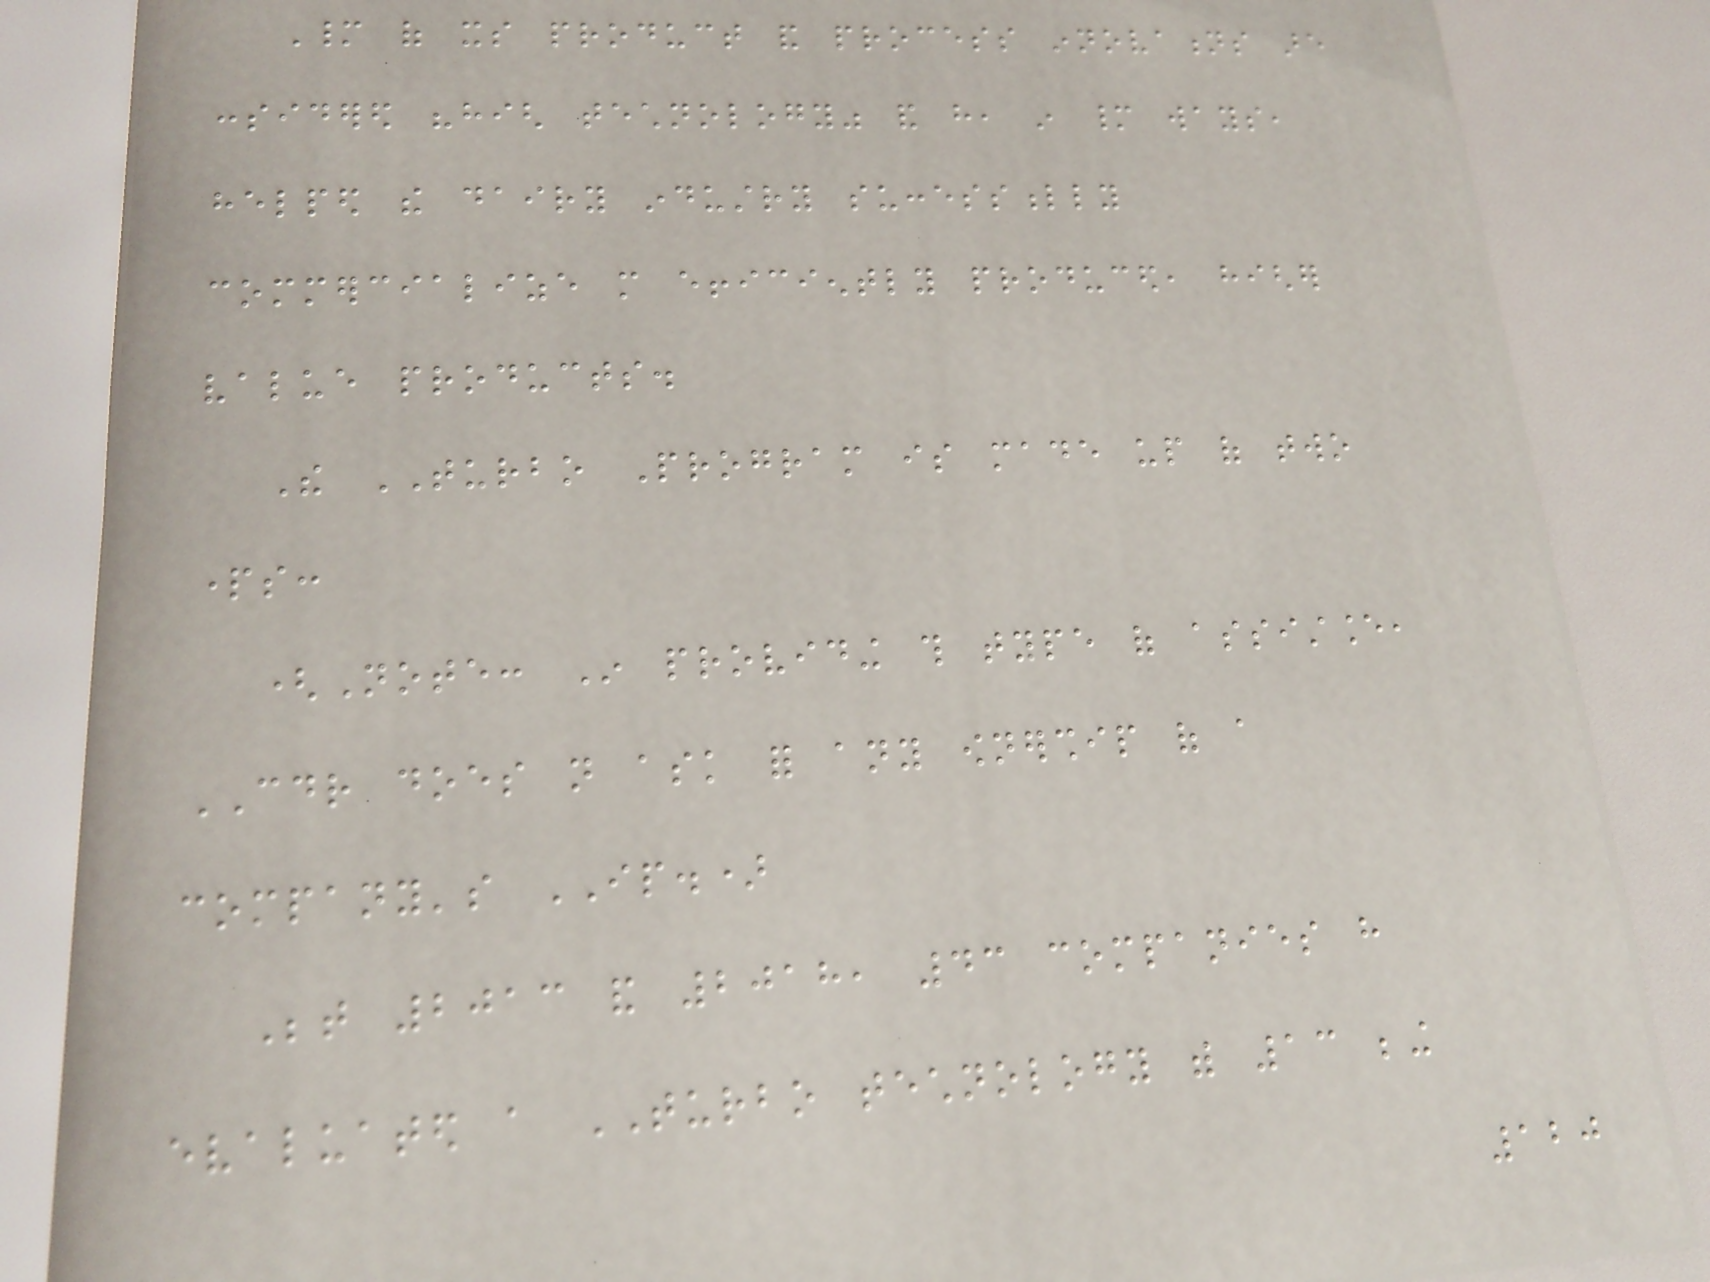Many of its product and process innovations are
considered "high technology" and have, in many ways,
helped the dairy industry successfully
commercialize more efficiently produced, higher
value products.
The TURBO Program is made up of two
parts:
(Note: In providing this type of assistance,
CDR does not ask for any ownership of a
company's IP.)
Between 2013 and 2018, 43 companies have
evaluated a TURBO technology with 13 being
120
